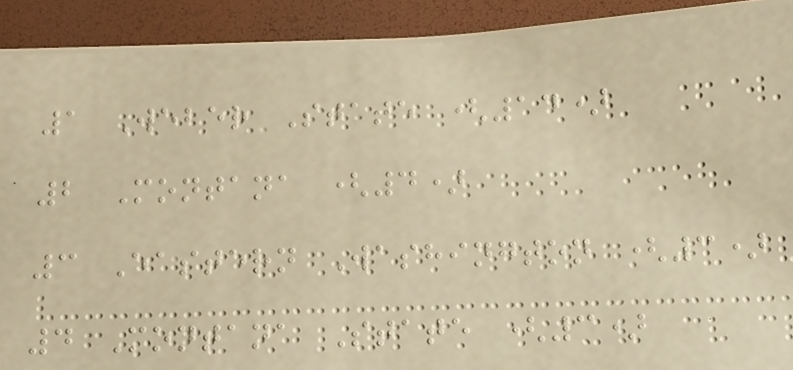1 Weber State (14)
2 Montana (4)
3 Eastern Washington (3)
4 Montana State (3)
